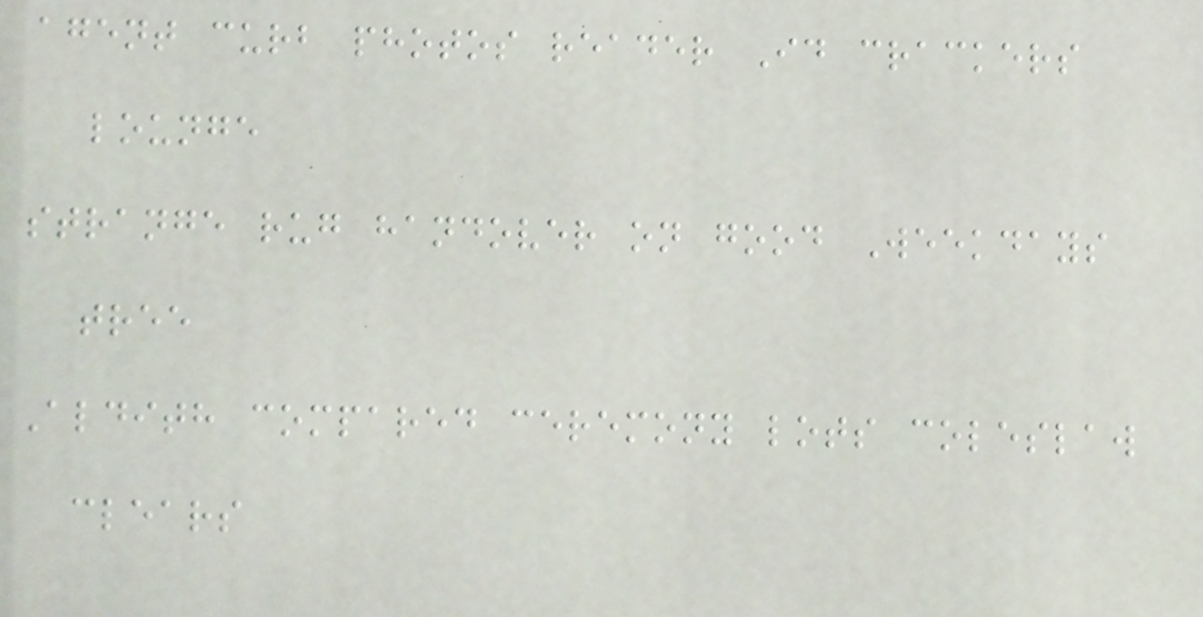agent curb photos reader Id crackers
lounge
strange rug handover on good Weekdays
tree
Aldith compared ceremony lots coleslaw
clears
